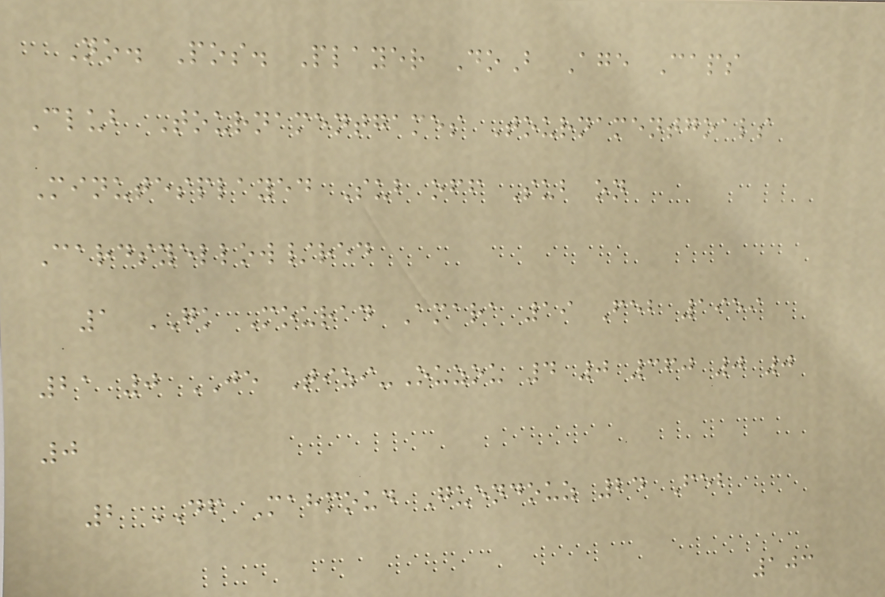No. Pos. Player DoB Age Caps
Club Tournamentgames Tournamentgoals
Minutesplayed Sub off Sub on
Cardsyellow/red
1 GK Mourad Amara 19 Feb 1959
21 0 JE Tizi-Ouzou 4 0 360 0 0
0
2 DF Mahmoud Guendouz 24 Feb
103
